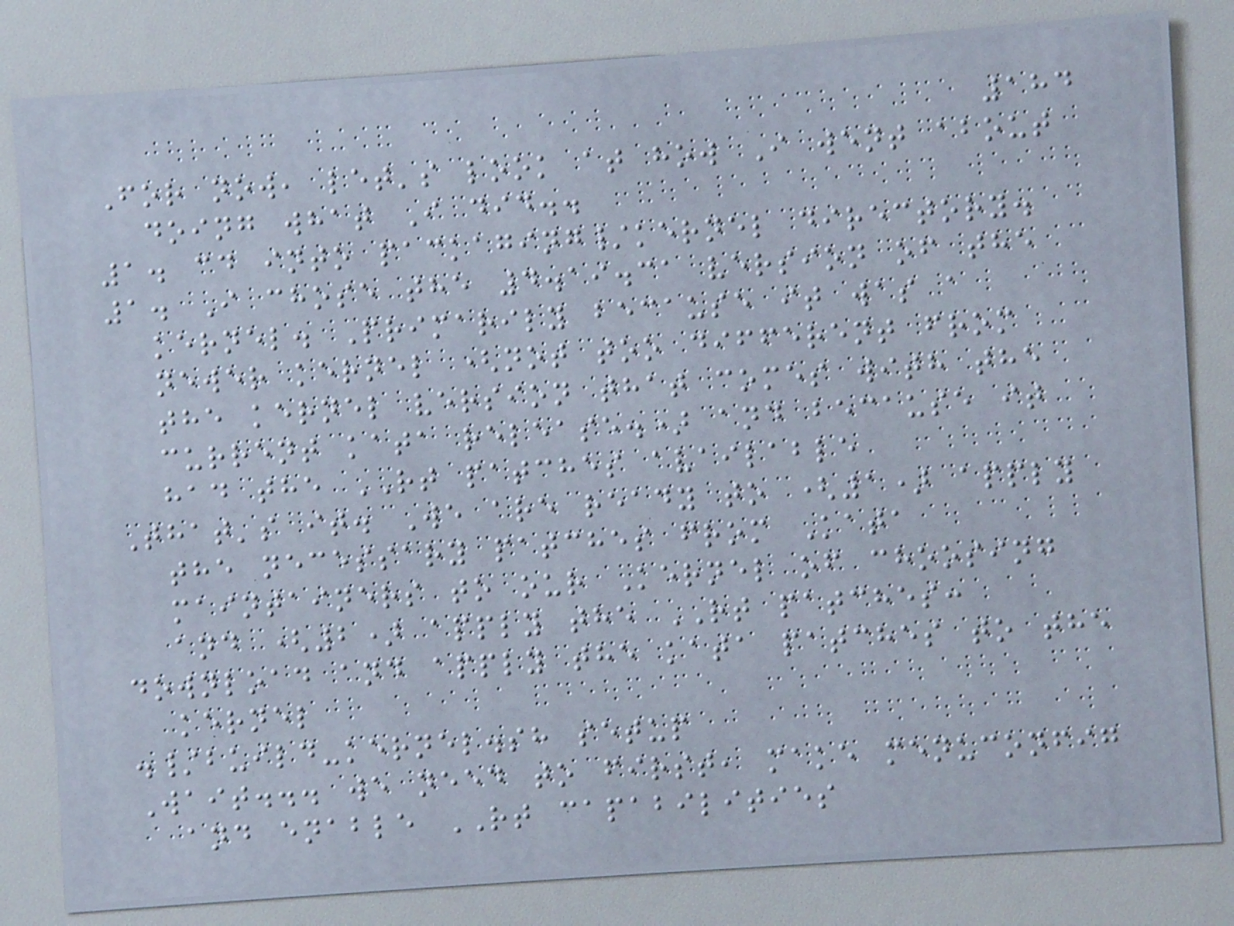184
For now, let's look at how I went about
doing what I did..
1. cd into packaging/kernel directory.
1. I chose the 4.19.31 version of the
kernel. Primarily because it was a
newer kernel (not too different from
the kernel version that comes with the
current kata release.) and because it
had the RT patches available
That's it. We are ready to (1) apply
the necessary patches from Kata
maintainers to our Kernel of choosing
and (2) apply the RT patches:
download and apply the kata patches to the
kernel
./build-kernel.sh setup
Wait... we need to first, make menuconfig
and enable RT capabilities
